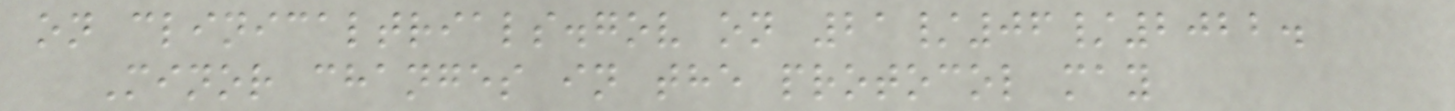on clinicaltrials.gov on 21/06/2022.
Minor changes in the protocol may
